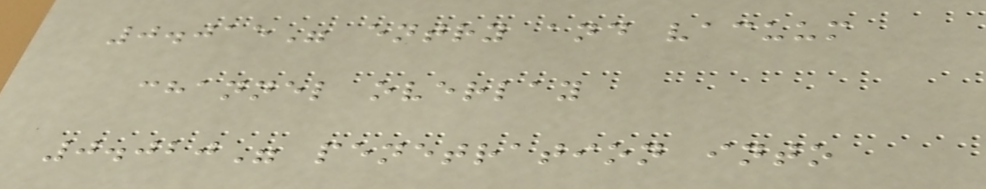0.015" entry and vacuum
channel overlay
0.020" penetration into
